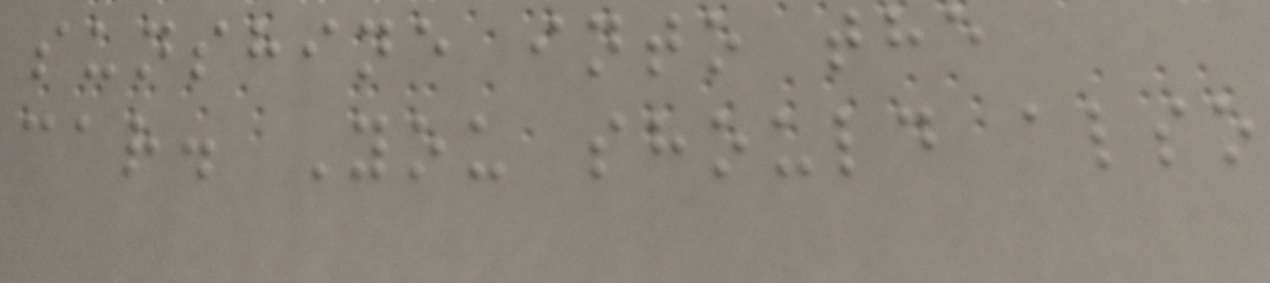sunshine into the
car. You should also
